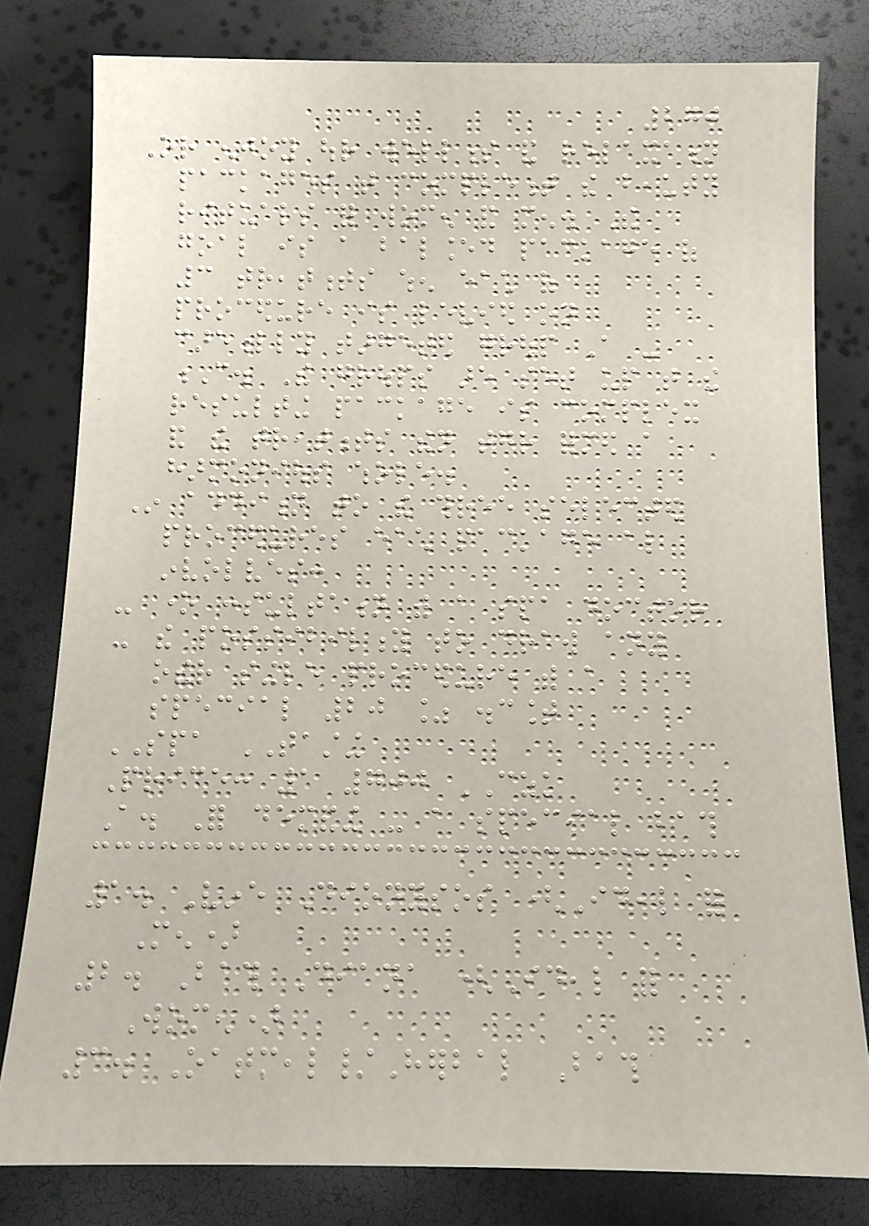270
Or enjoy our wellness and relaxation
packages that complement the beauty
rituals for women and men. The
goal is a balanced package of
3 treatments when each of
procedure is levied on
carefully targeted group A -
C. The groups are set up that the
resulting package is complex
and the treatments then together formed a
harmonious whole.
In addition to the three selected
procedures each package also
involves:
- one consultation with a spa doctor
- the possibility to draw any
other single procedure with a
special 20 % discount
SPA TASTING
Price: 1 700 CZK
A. For demanding - a special bath
1. Vine Dionysos (Ideal for
Men)
2. Bath Diana (Ideal for
Women)
3. Oatmeal/Herbal Bath
